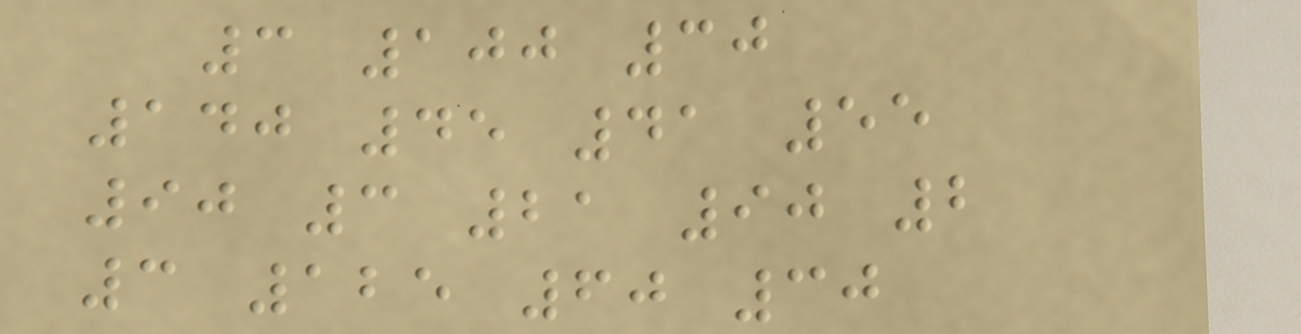3 100 30
140 45 41 55
90 3 21 90 2
3 125 60 30
